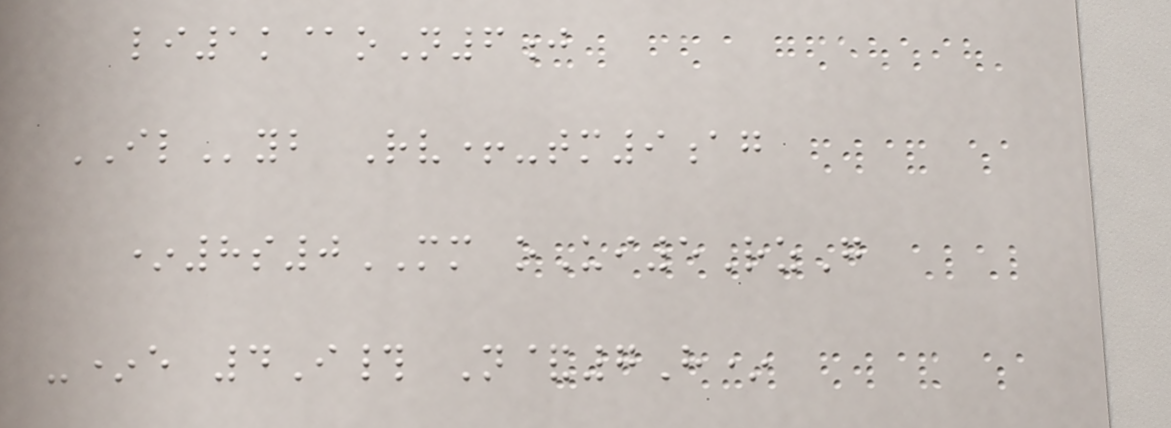li1k@oN6j
ILyb Rv+-tm9ag
*8s0MM oUi5RzG
-*e 4I# N&7H*
